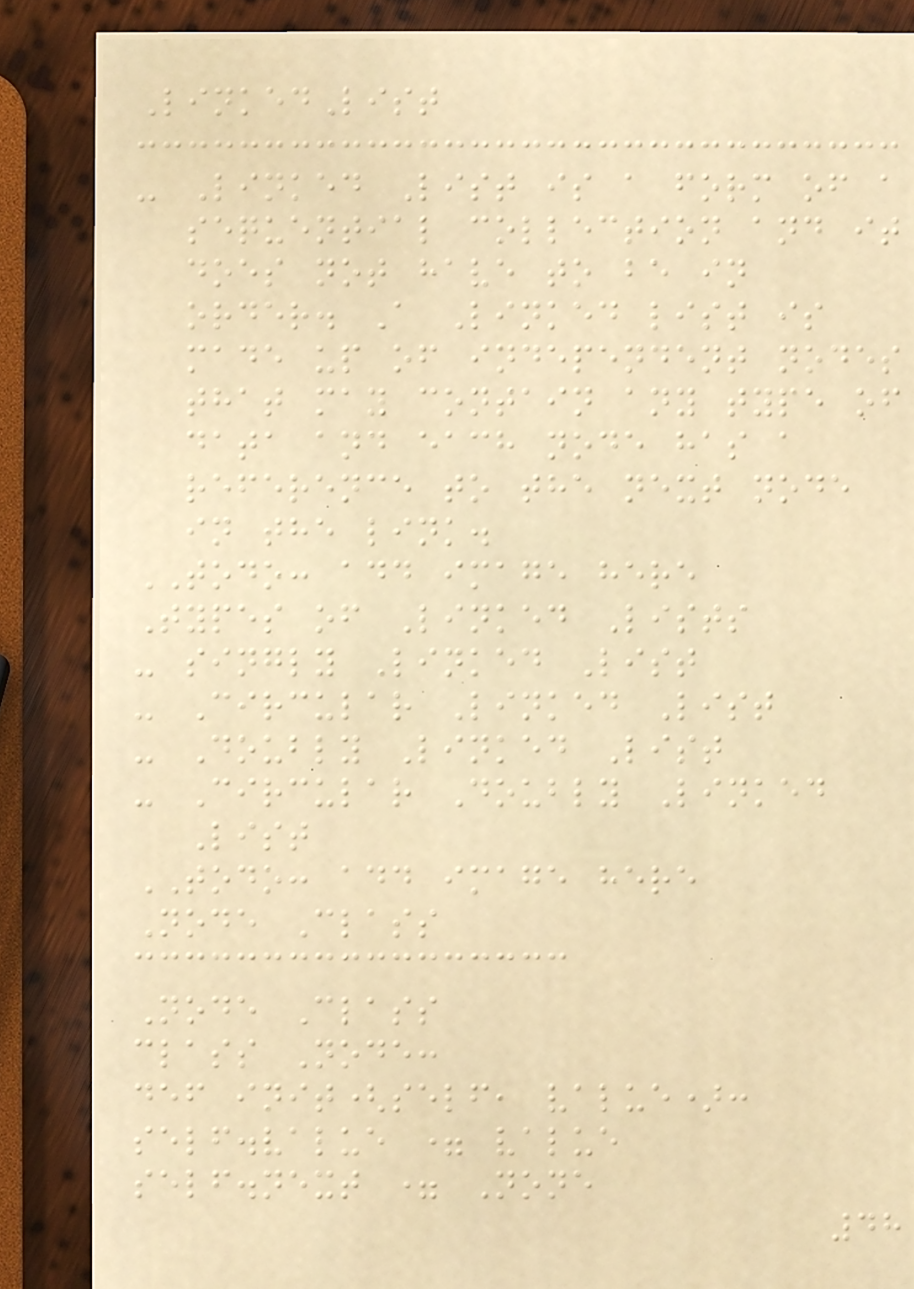LinkedList
- Linked List is a form of a
sequential collection and it
does not have to be in
order. A Linked list is
made up of independent nodes
that may contain any type of
data and each node has a
reference to the next node
in the link.
TODO: add image here
Types of Linked Lists
- singly Linked List
- Circular Linked List
- Doubly Linked List
- Circular Doubly Linked
List
TODO: add image here
Node Class
Node Class
class Node:
def init(self, value):
self.value = value
self.next = None
48
